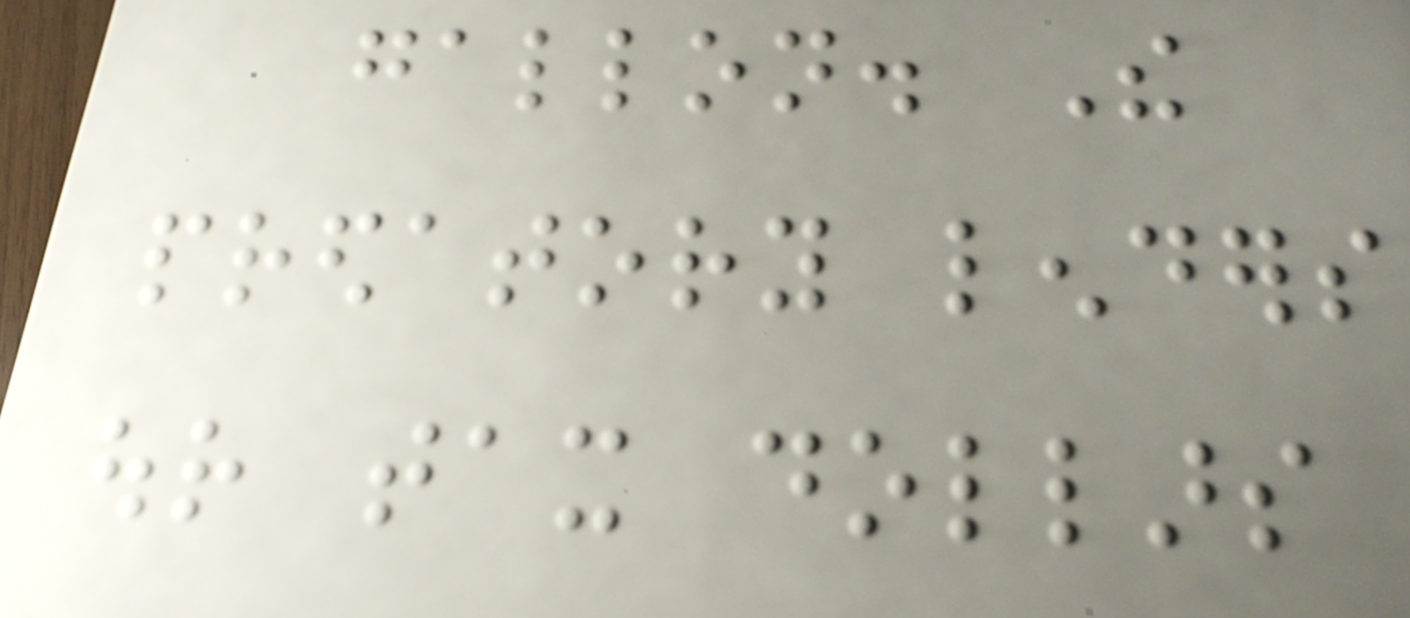gallon. The
predatory lenders
our tax dollars
